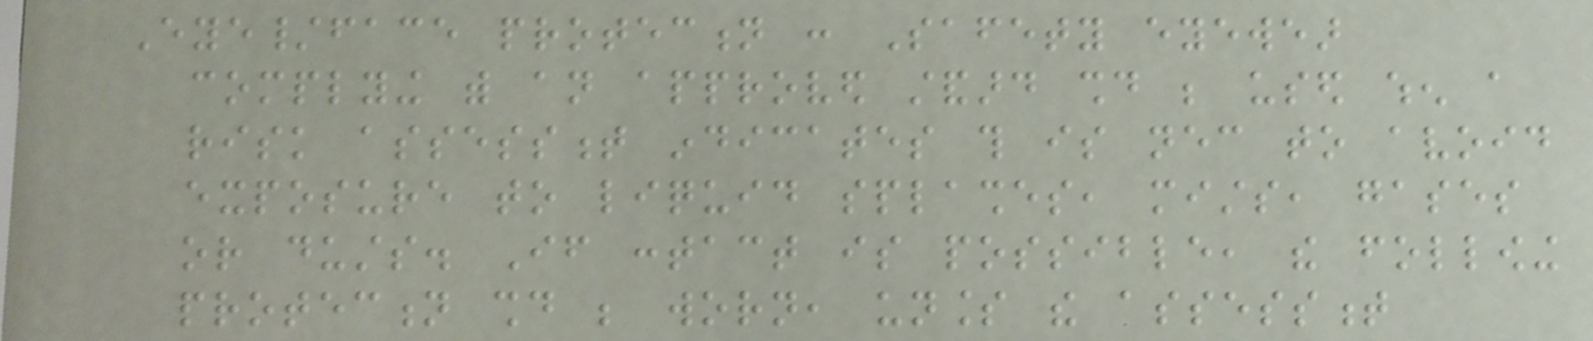Eye/face protection : Safety eyewear
complying with an approved standard should be used when a
risk assessment indicates this is necessary to avoid
exposure to liquid splashes, mists, gases
or dusts. If contact is possible, the following
protection should be worn, unless the assessment
